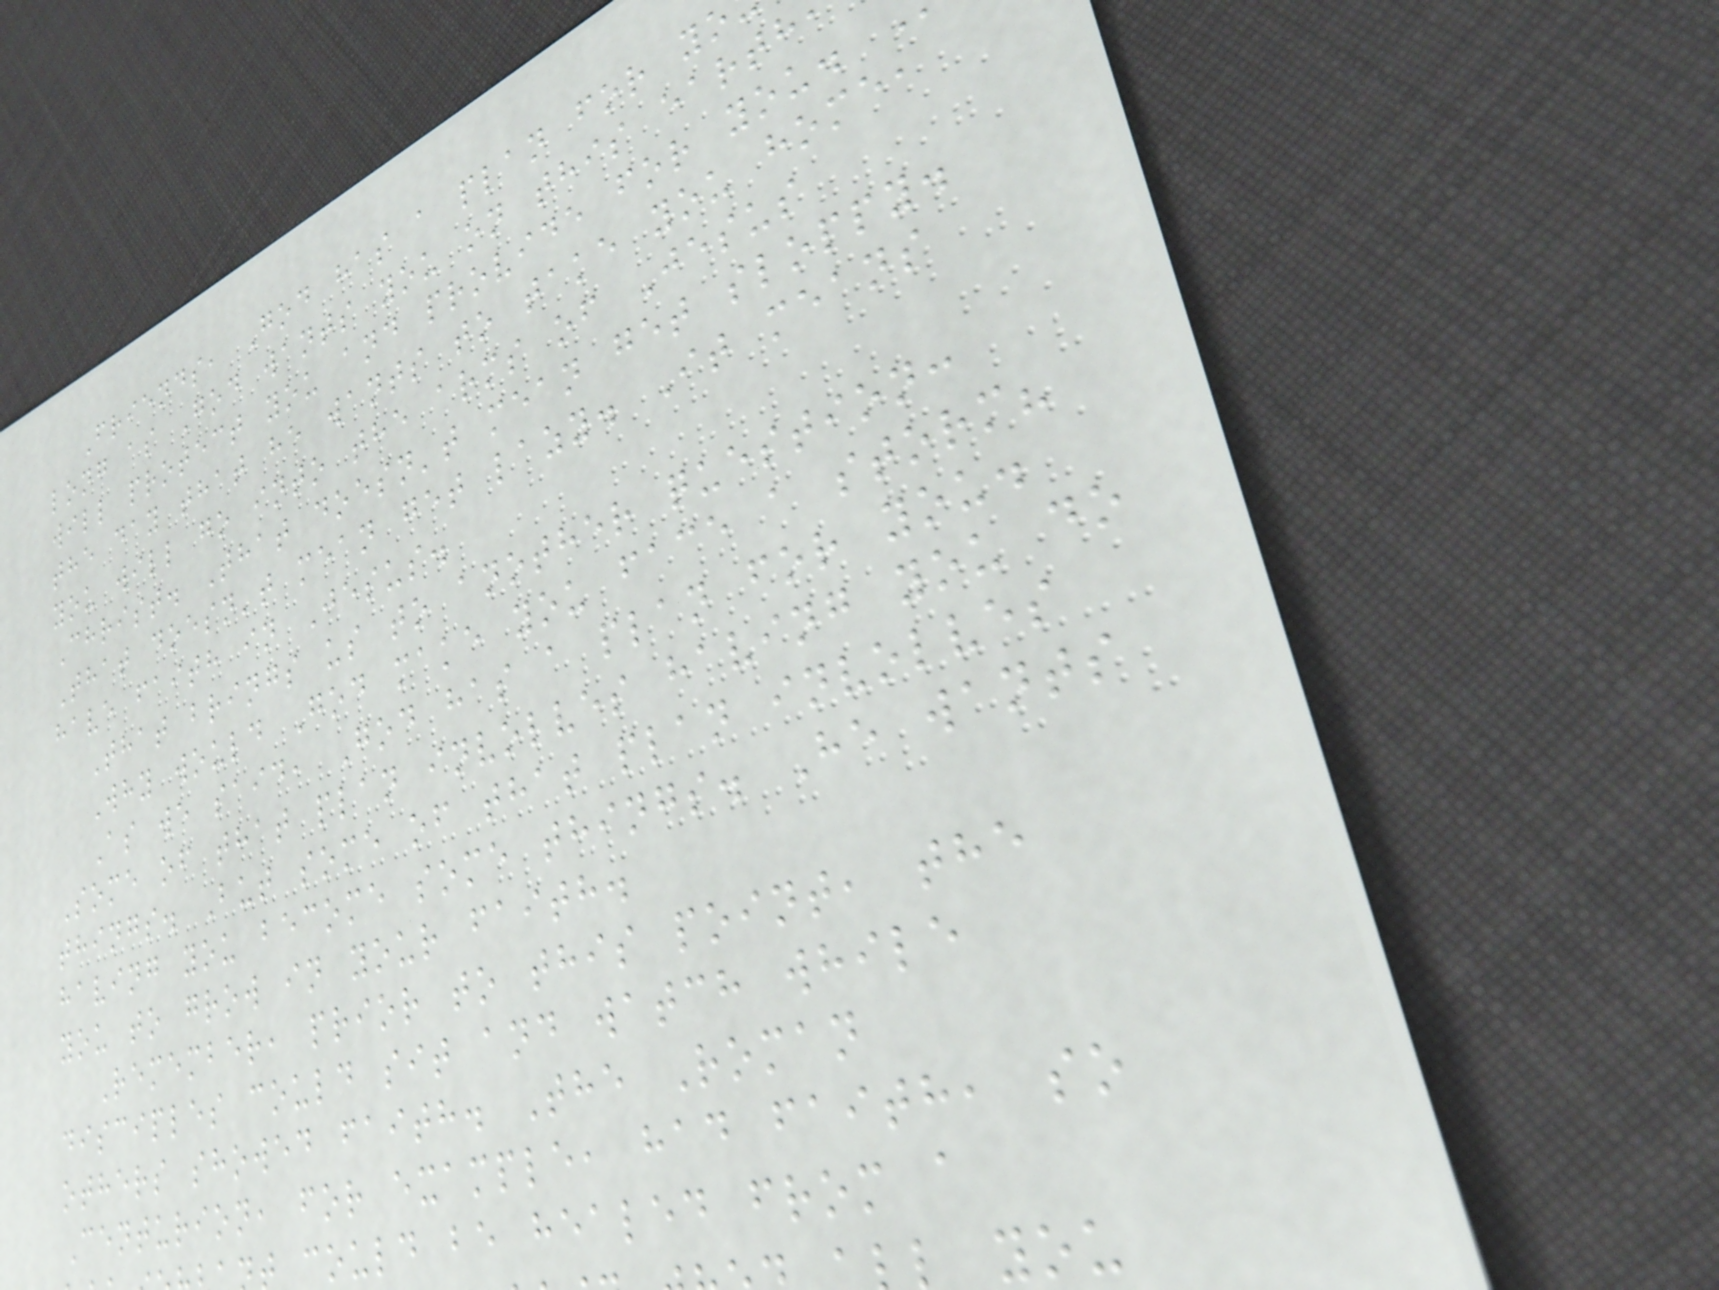Friends, God has a plan for yo
long as God wants you on this earth
will protect you and provide for you.
the day that he wants to take you home,
you will go into the arms of Jesus
Christ. That doesn't mean get sloppy.
That doesn't mean get lazy. It means
have faith in Jesus.
That brings us to another question:
Why would God make you face a storm?
As we said, God has a plan for you.
Some of that plan involves having you do
things. But some of that plan involves
having you become some things. He wants
you to grow in your faith.
Remember, prior to this point, the
disciples could sit and watch while
others showed faith. The Roman
Centurion, for example, had faith, so
could be healed from a
